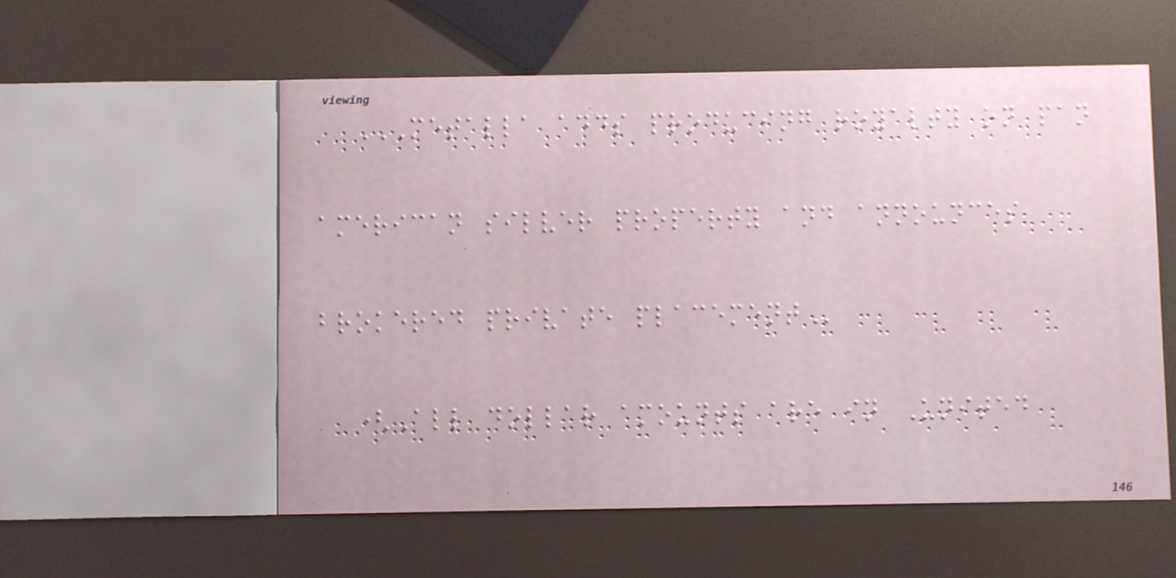METALLA ADDS PRODUCING ROYALTY ON PAN
AMERICAN SILVER PROPERTY AND ANNOUNCES
BROKERED PRIVATE PLACEMENT
(All dollar amounts are in United
